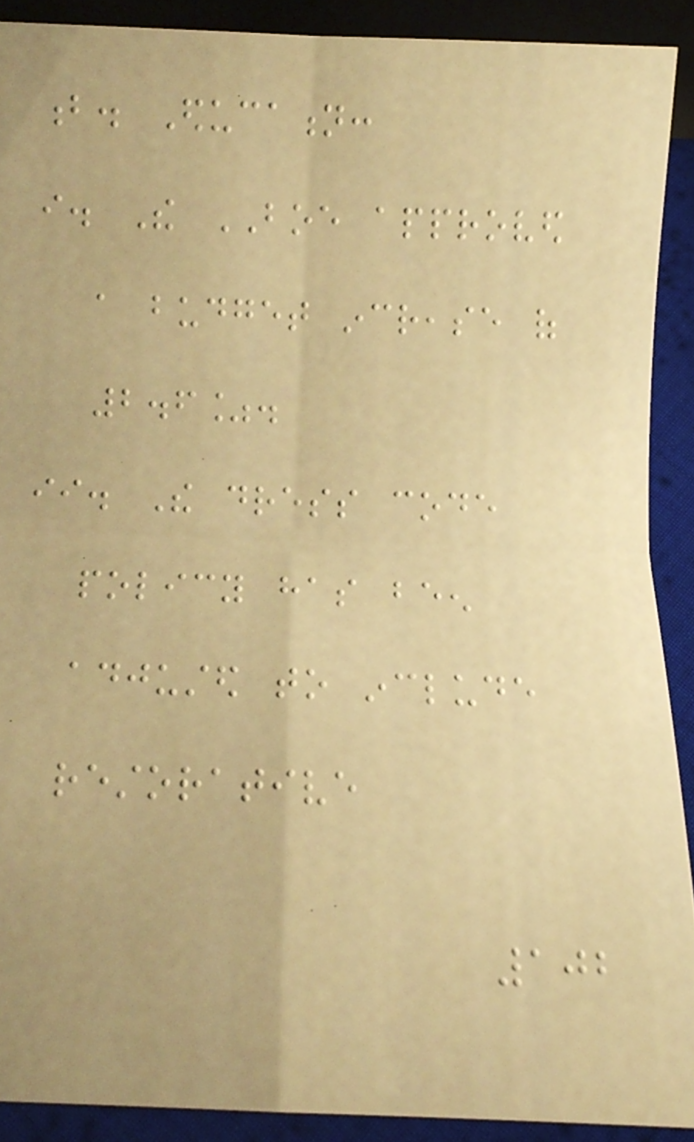b. Education:
i. The BOE approved
a budget increase of
2.6%.
ii. The dress code
policy has been
adjusted to include
restorative
102
